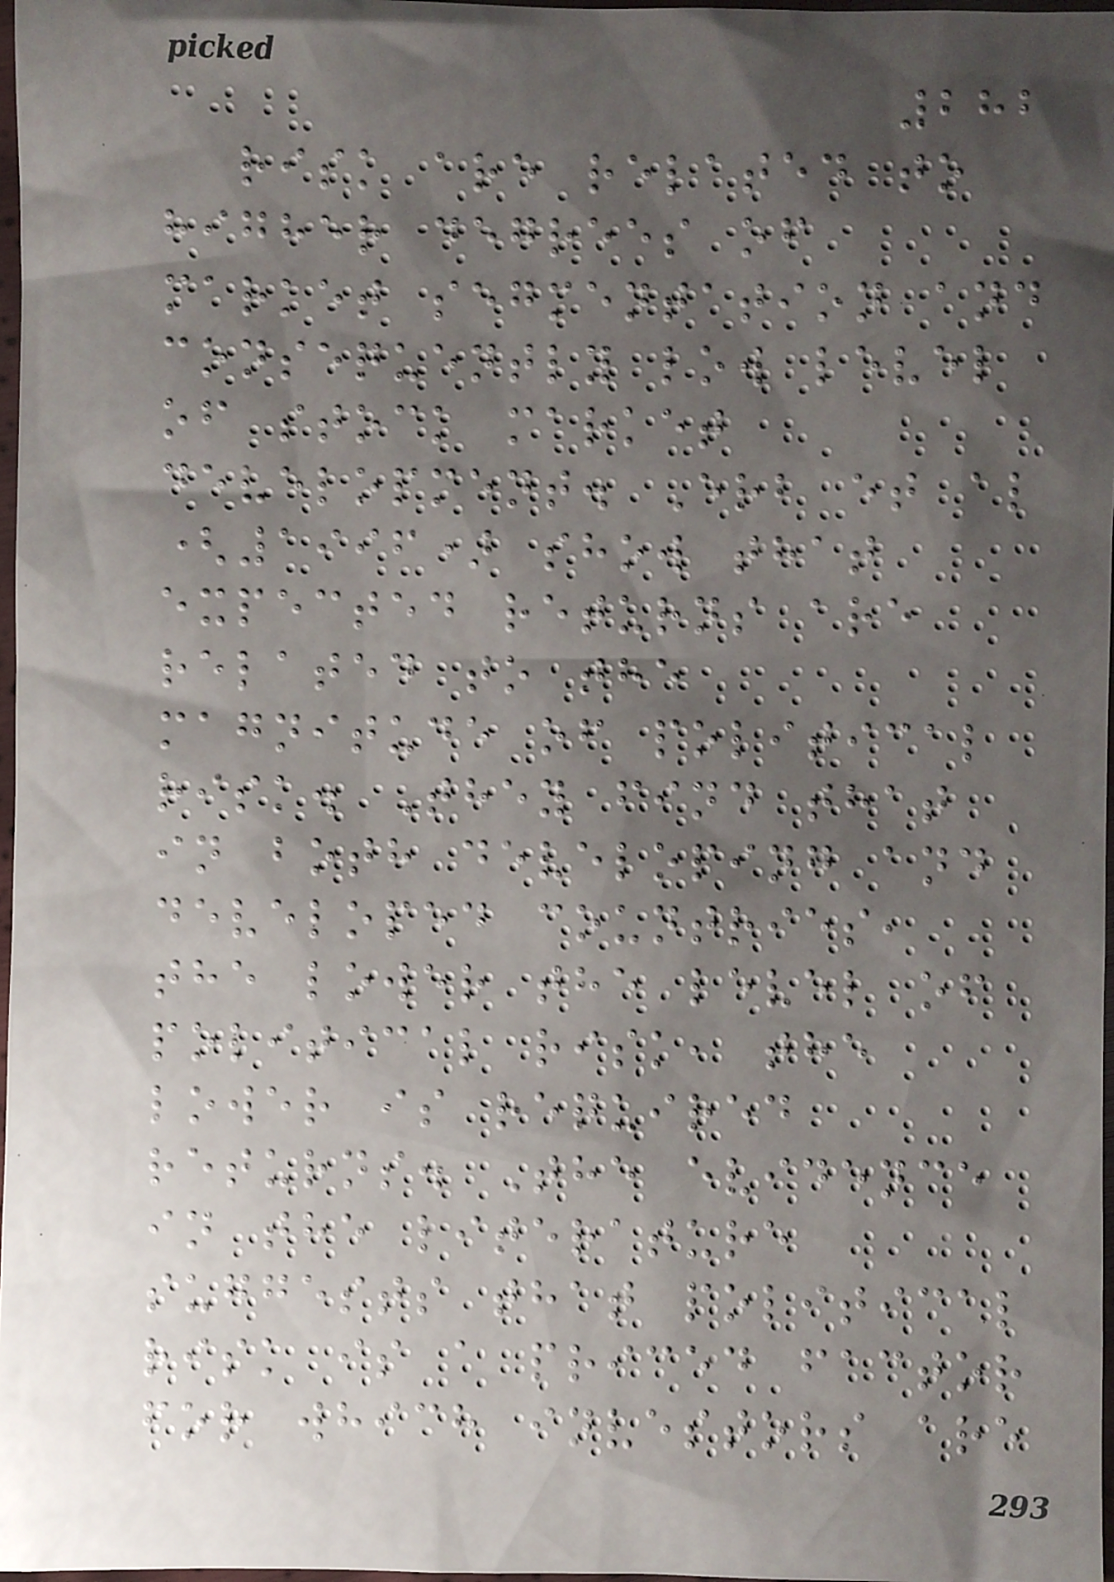282
risk are related to
higher degrees of
market segmentation and
consequently low level
of stock market
development. Erb et al
(1996) show that
expected returns are
related to the
magnitude of political
risk. They find that
in both developing and
developed countries,
the lower the level of
political risk, the
lower is required
returns. The evidence
in the literature
suggests that political
risk is a priced factor
for which investors are
